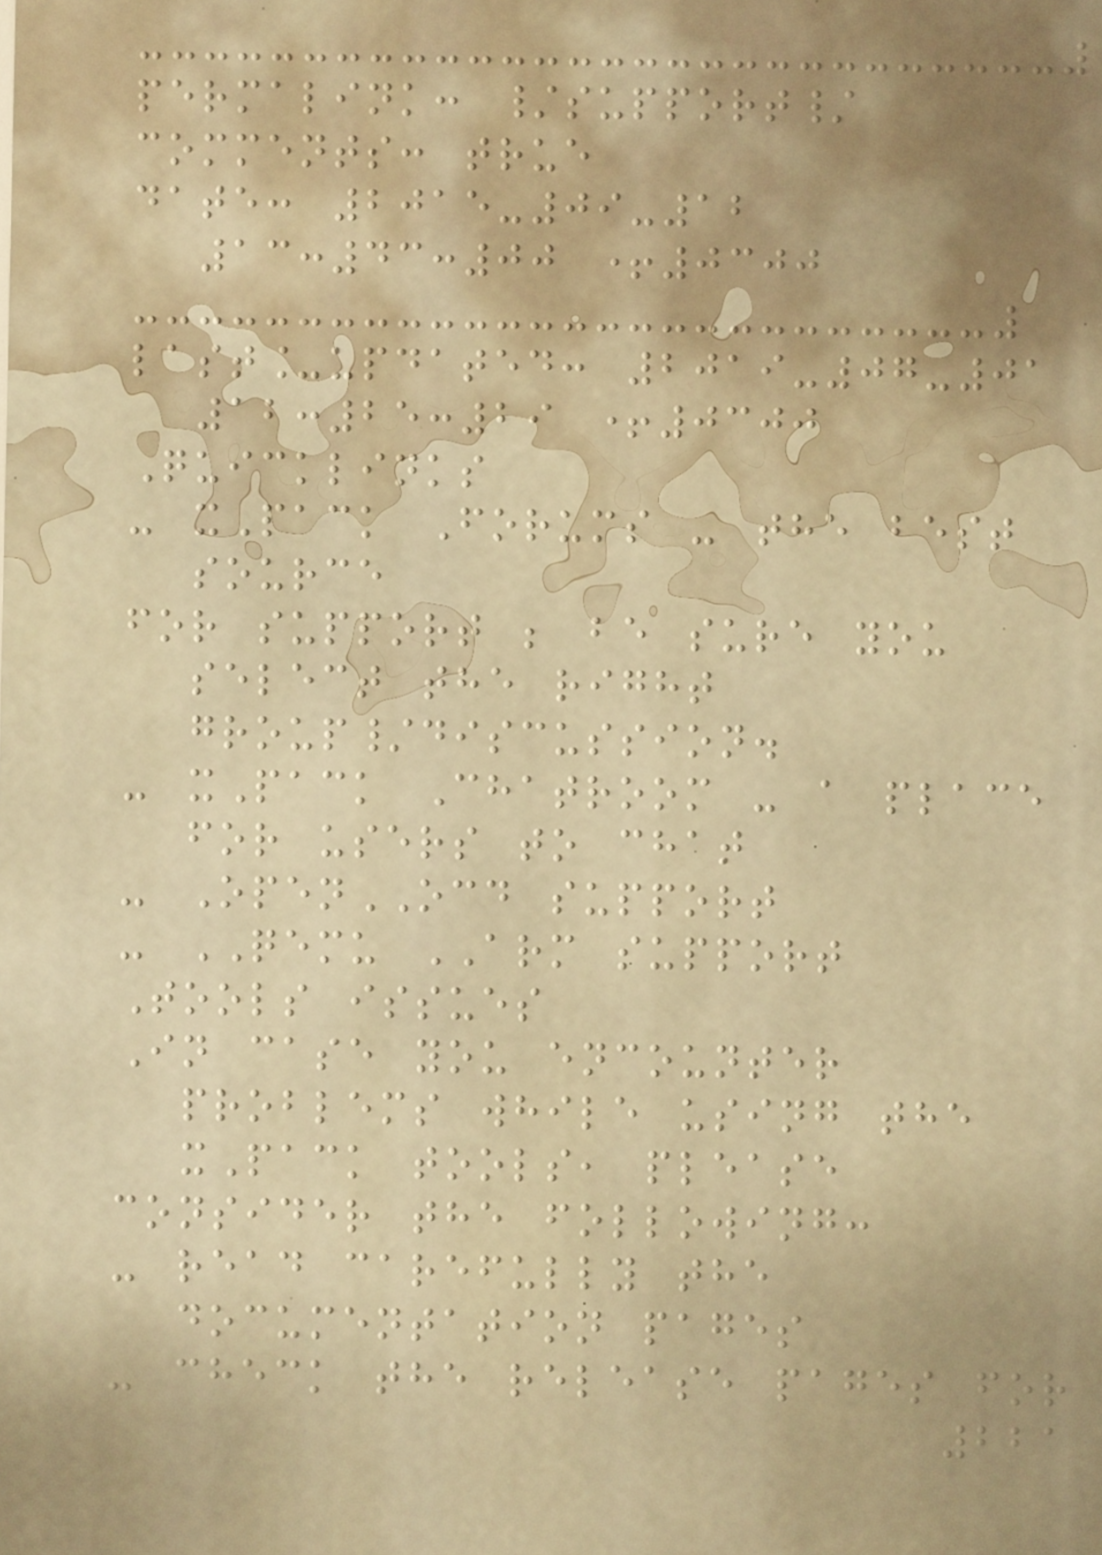permalink: /support/
comments: true
date: 2015-09-12
13:43:00 +0300
last_updated: 2019-07-01
12:25:29 +0300
Quicklinks
- xPack Forums - the best
source
for support ; be sure you
select the right
group/discussion.
- xPack Chatroom - a place
for users to chat
- OpenOCD support
- QEMU ARM support
Tools issues
In case you encounter
problems while using the
xPack tools, please
consider the following:
- read carefully the
documentation pages
- check the release pages for
221
